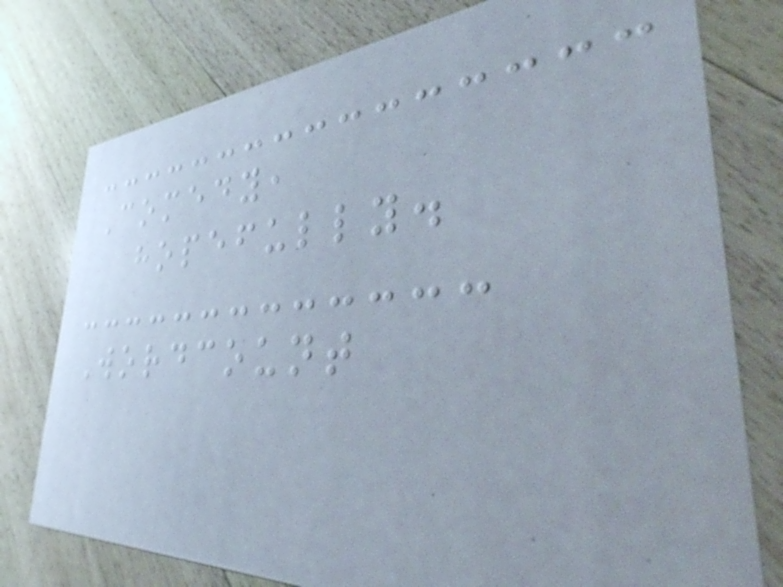Comedy,
hopefully.
Wordcount
